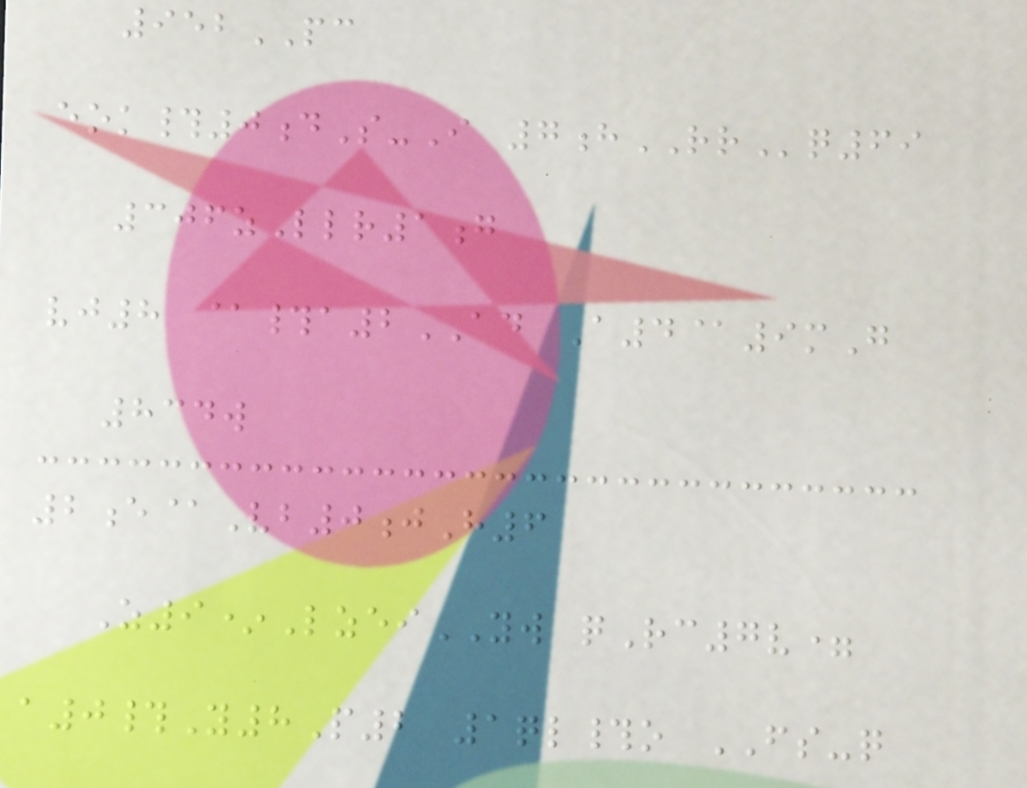952PC
eok#0dS-I 7hRRq69
306zLlr1g
vj8 @#a2AD A4@9mG
834w
2e@Vb0jH6
Z9*LzeiYW qRc7v=
a0#Y8P2 1ql#o FS-q
